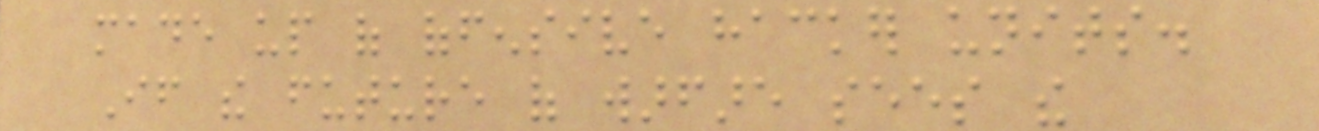made up of offensive hacker units.
If the future of warfare sees the
